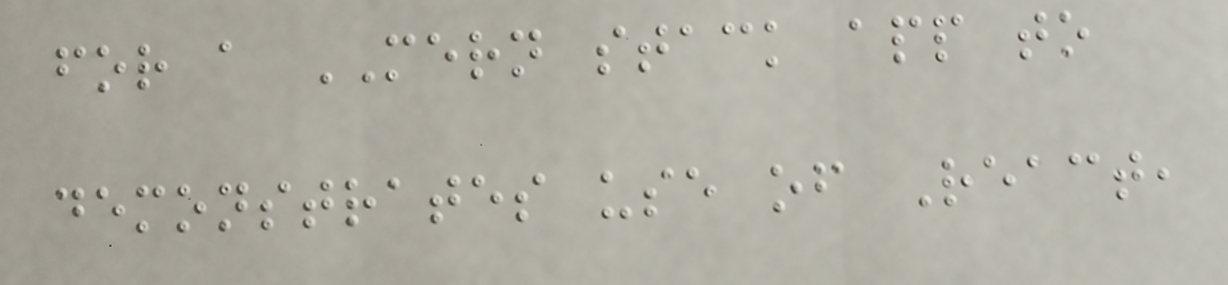for a MERN stack app to
demonstrates use of React,
